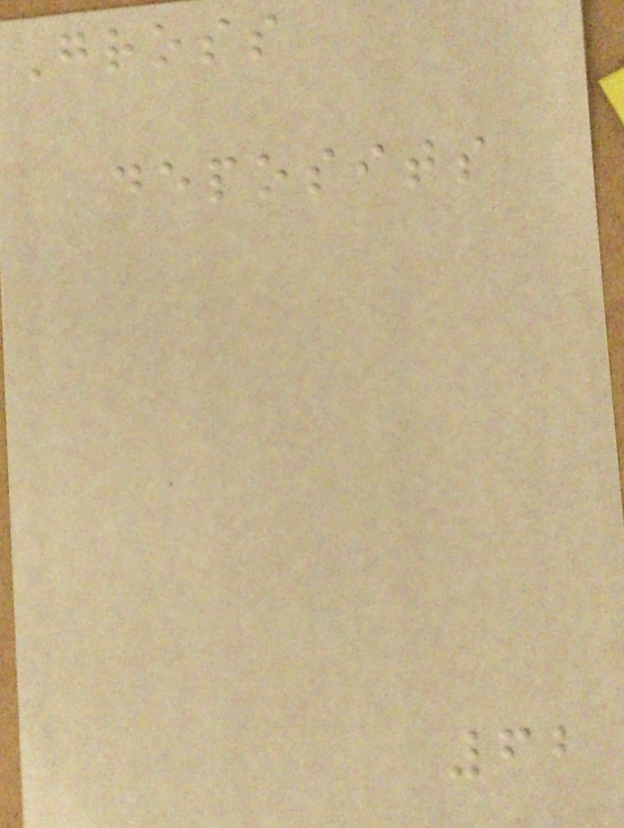Gross
deposits
62
